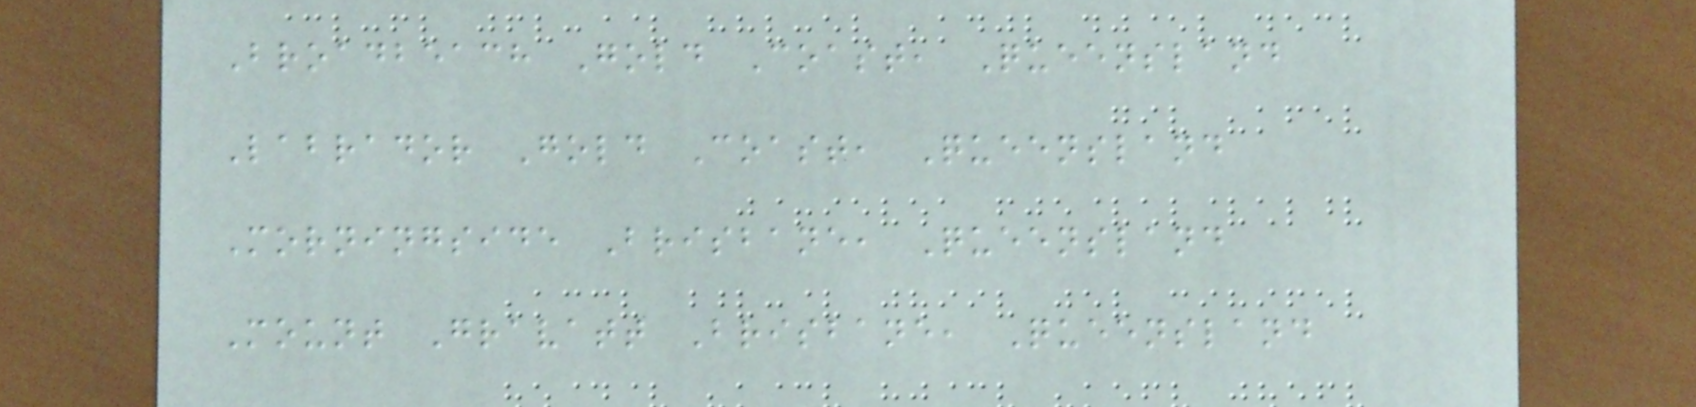Broadbeach Gold Coast, Queensland
Labrador Gold Coast, Queensland
Morningside Brisbane, Queensland
Mount Gravatt Brisbane, Queensland
